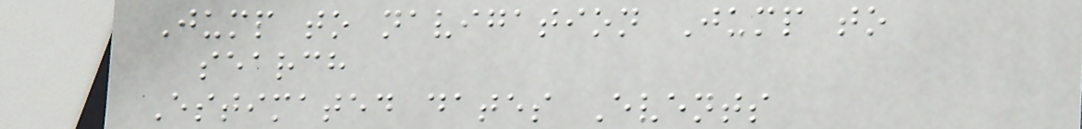Jump to navigation Jump to
search
Estimated dates Events
